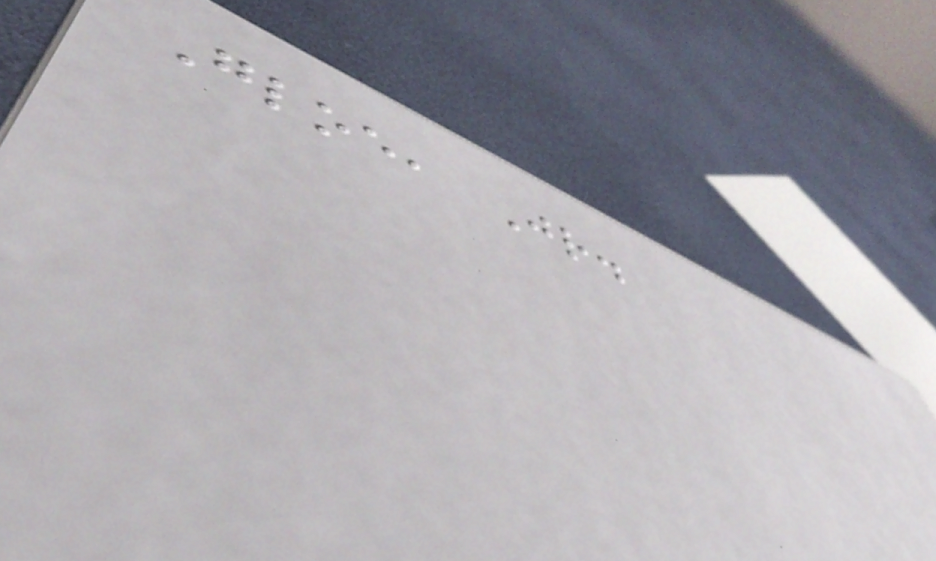Gloe, Jr.
